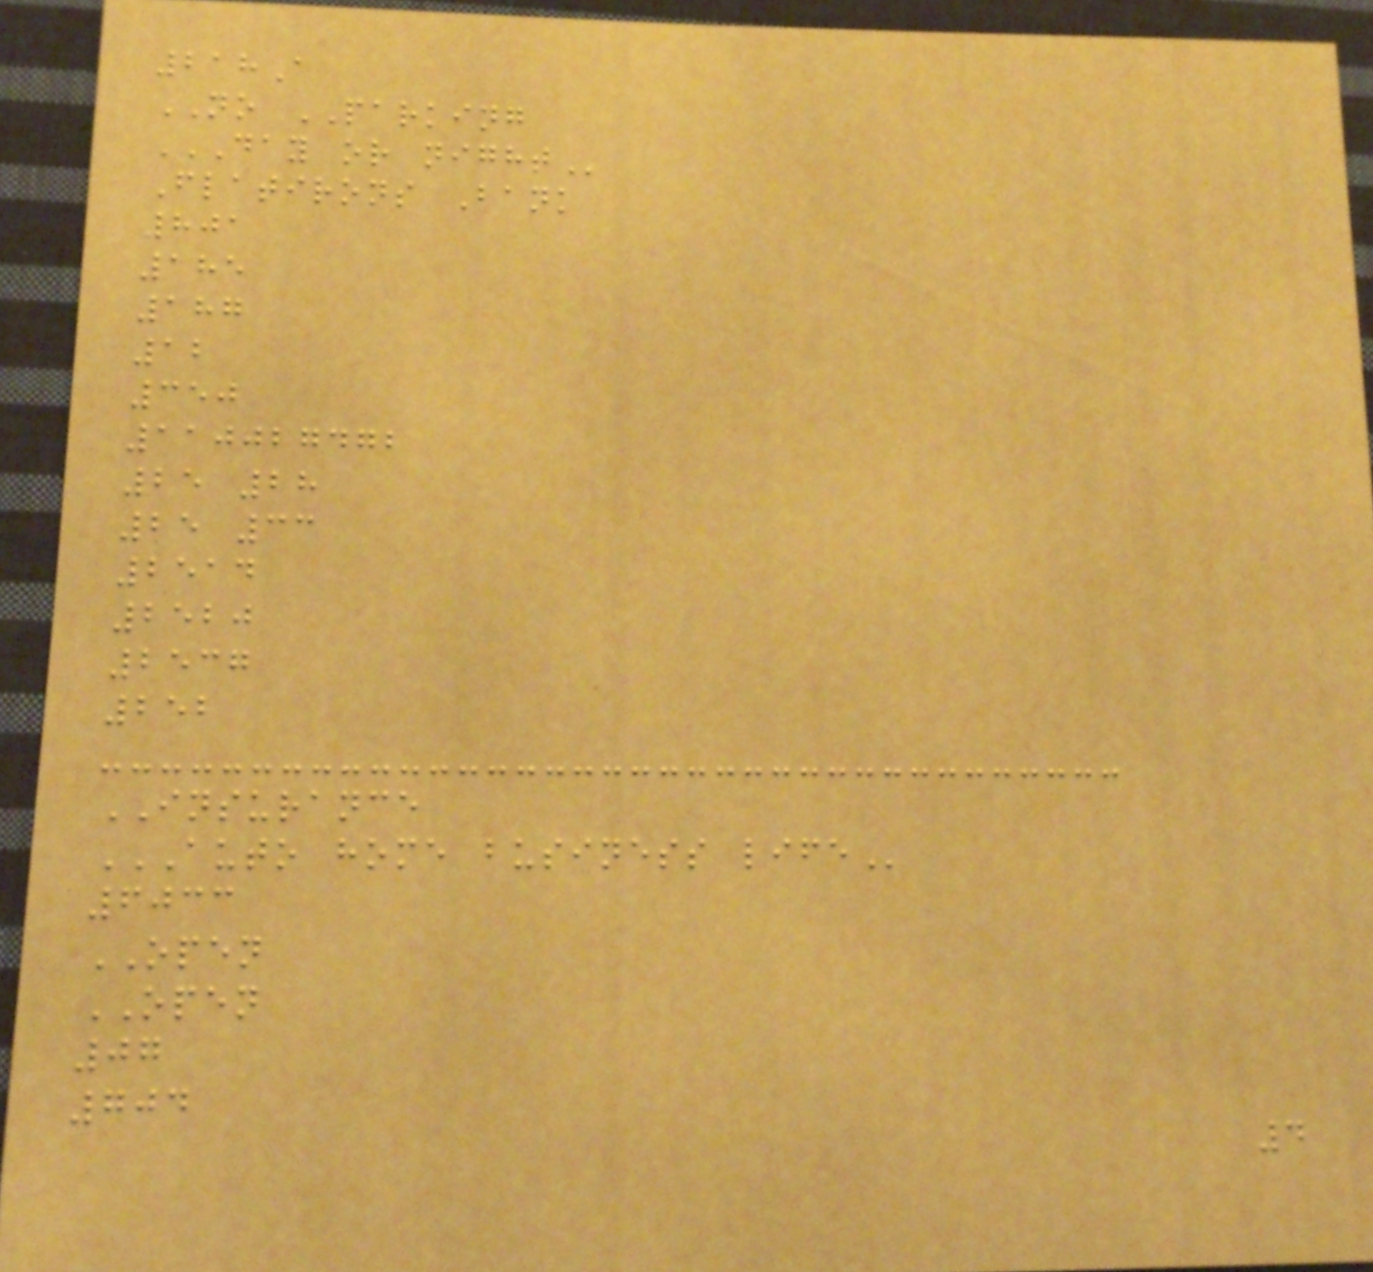218A
NO PARKING
DAY OR NIGHT
Flatirons Bank
801
185
187
12
350
110027472
25 28
25 33
2514
2520
2537
252
INSURANCE
AUTO HOME BUSINESS LIFE
6033
OPEN
OPEN
07
704
4
